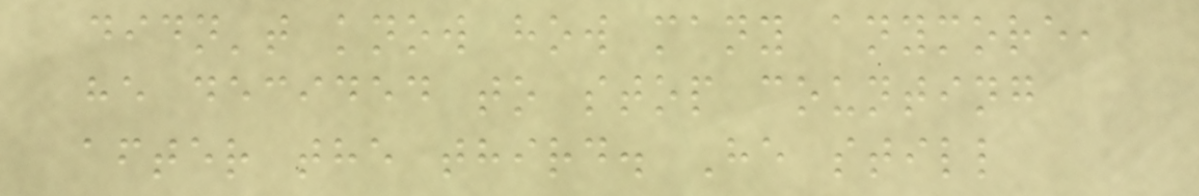didn't know how many anymore,
he decided to stop counting
after the third. He still
